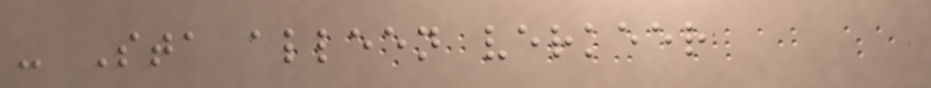- Sta alleen verkeer
